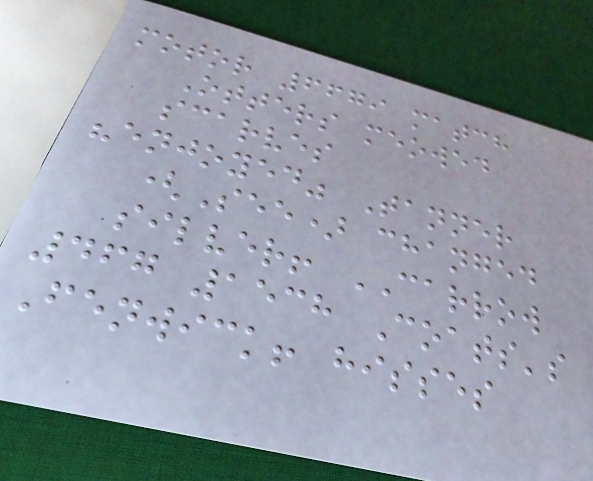motor 6679 match
Otters meowed
scarves
"enjoyed" Tanner
(See) changed
silver! CARROW
467 1538 Coats's
Fenwick! hisses
